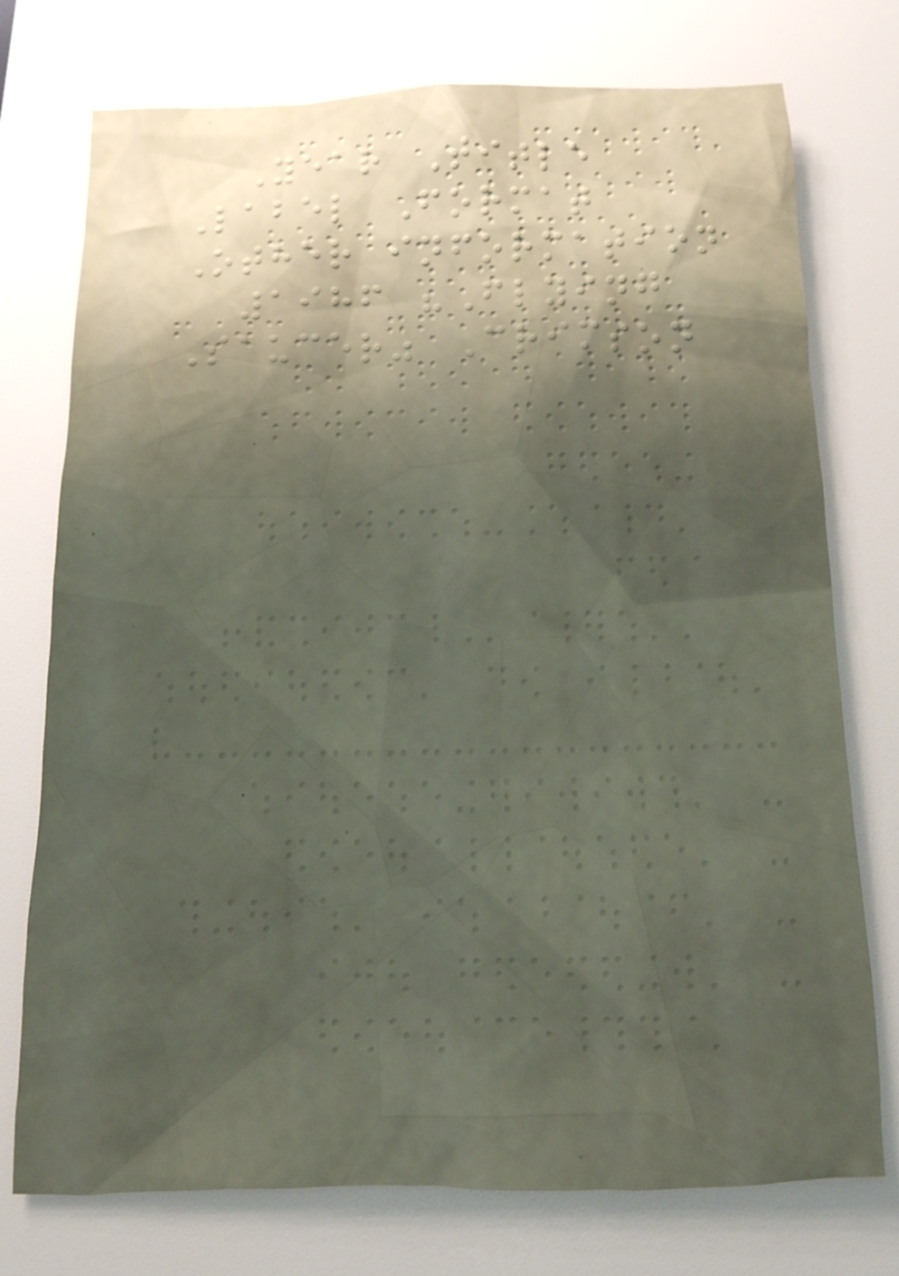Year Title
Label Format
Other information
1986 "Flying
Saucer" Crimson
